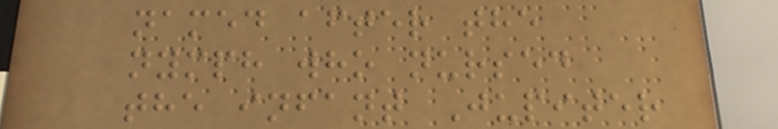named after the
nymph who nursed
the infant Jupiter
